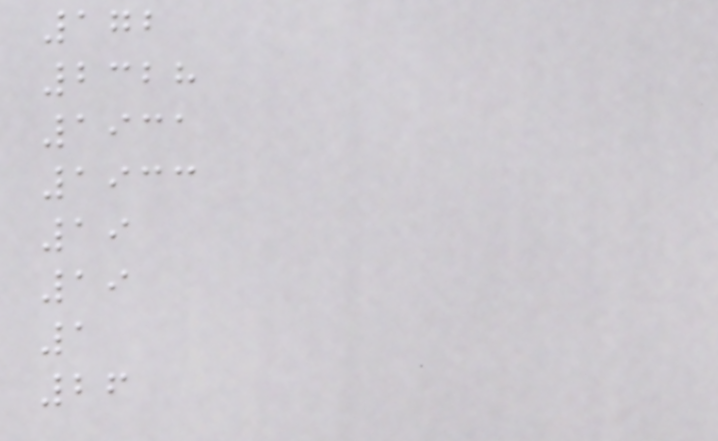172
2328
1931
1933
19
19
1
26
